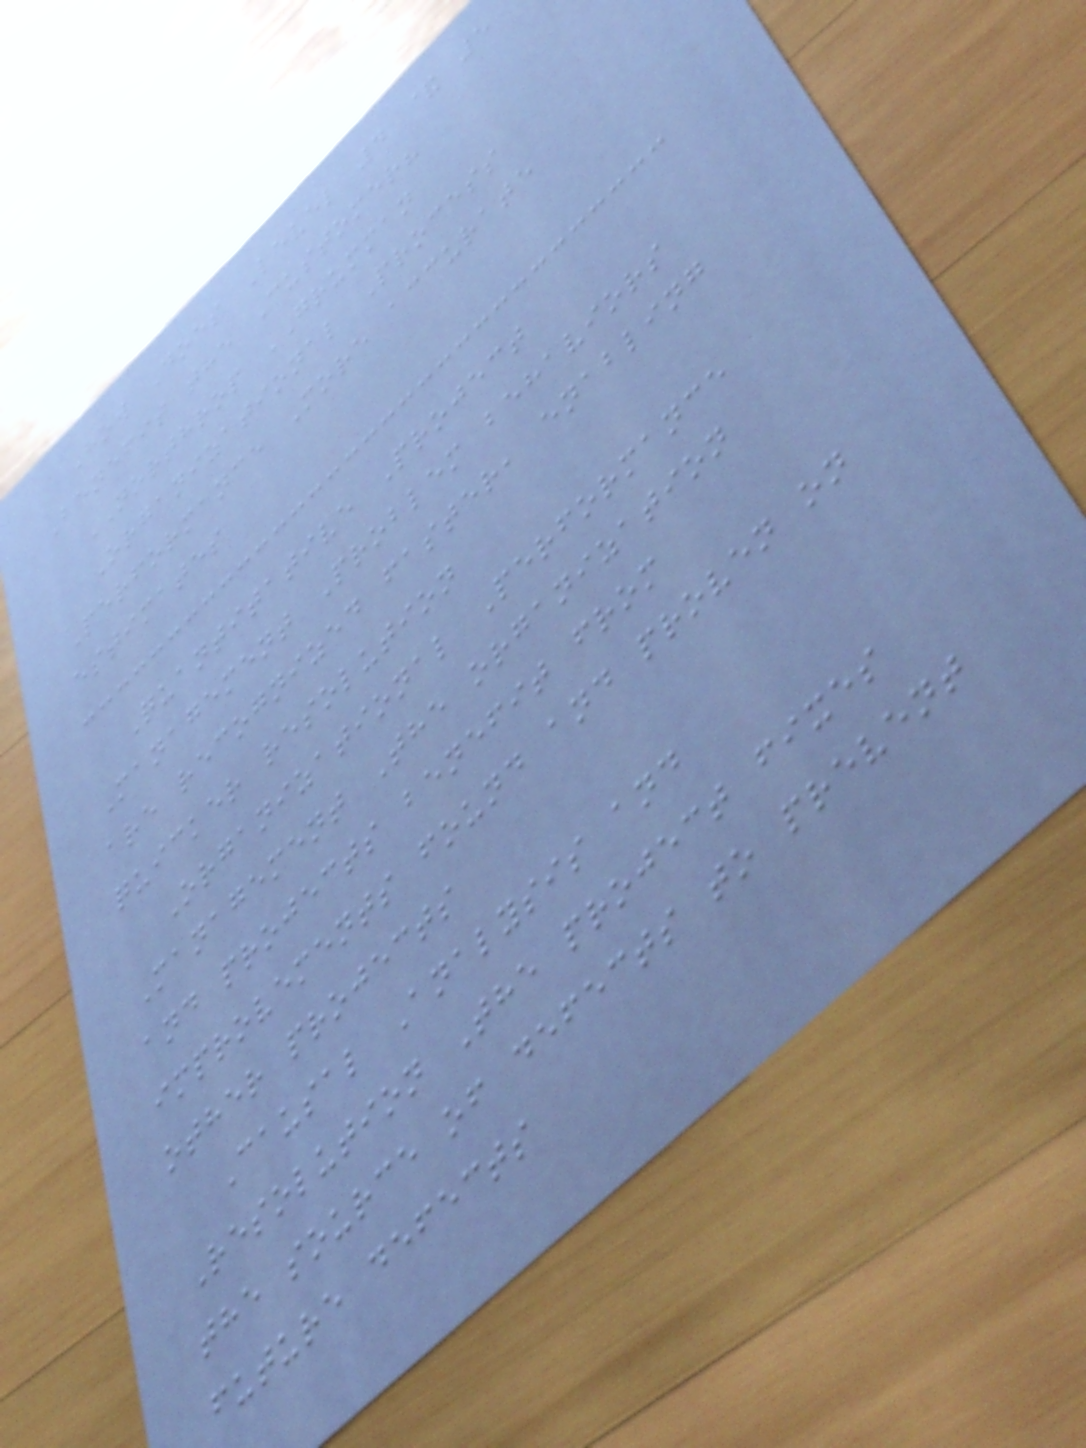How Does Level 4 & 5
Benefit the Customer?
NORTHROP GRUMMAN
Organizational Process
Performance More accurate
estimates
Quantitative Project
Management Problem behaviors
are recognized faster, enabling
quicker resolution
Organizational Performance
Management The organization
and projects benefit from
improvements found and proven on
other projects
Causal Analysis and
Resolution The project fixes
the source of defects to prevent
future defects
